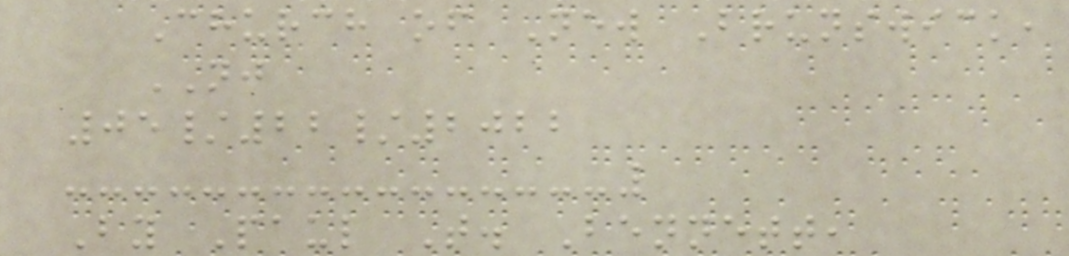Church of New Brunswick,
NJ
05/22/2022
By Paul T. Bennett,
